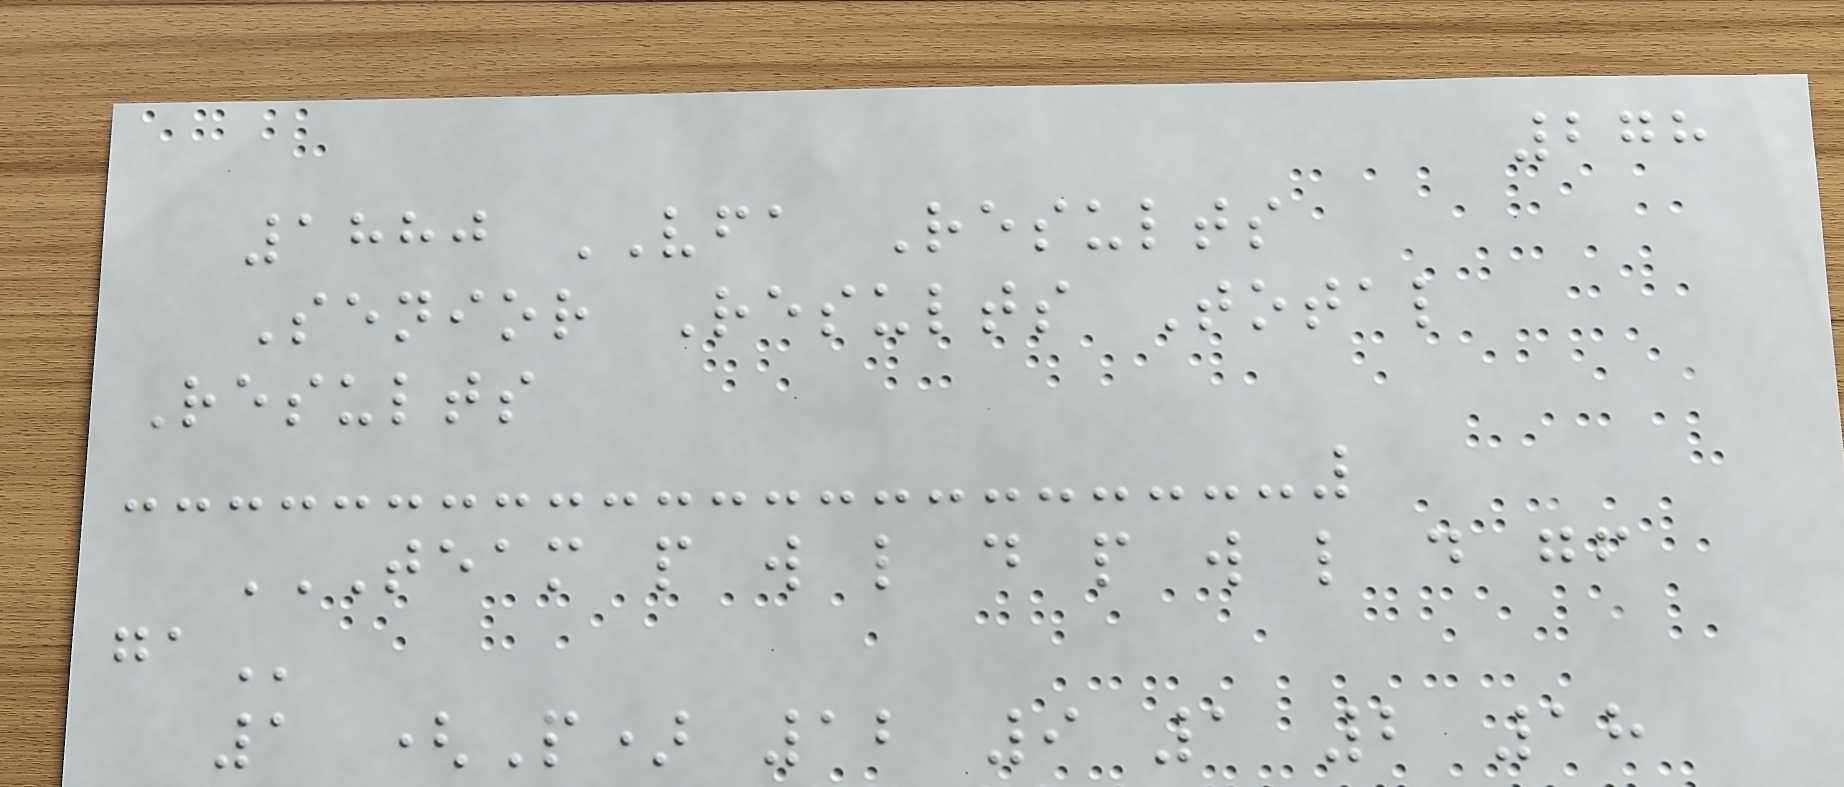278
1880 VFA Results
Senior Results Total
Results
TEAM P W L D P W L D GF
GA
1 (P) 12 9 1 2 18
